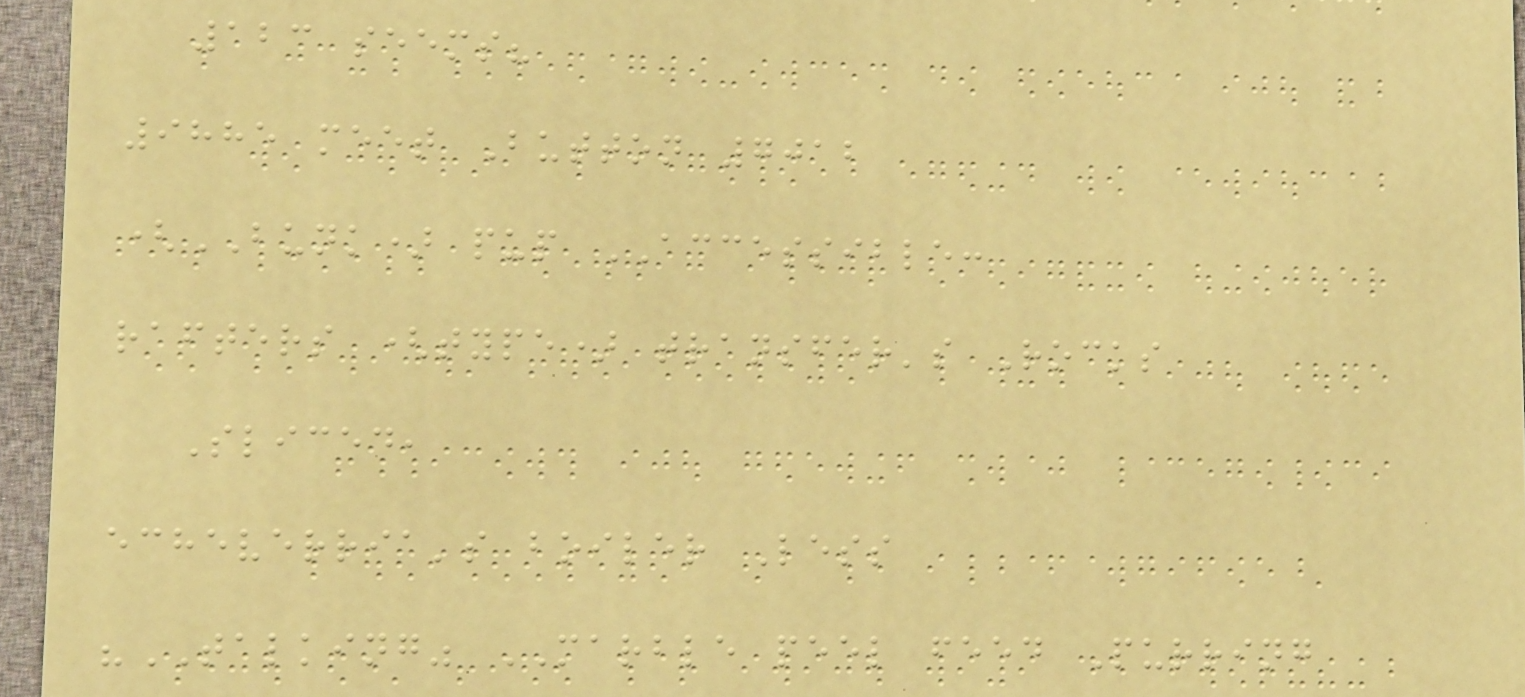123 seems?
9885 meet Button 7012
(BUNK) pup ACCESSIBLE:
rafters (type) transfer's Rocks
Sliced,
echeverria's boiler Less
"TALKING" MARBLE peel feed Purring
